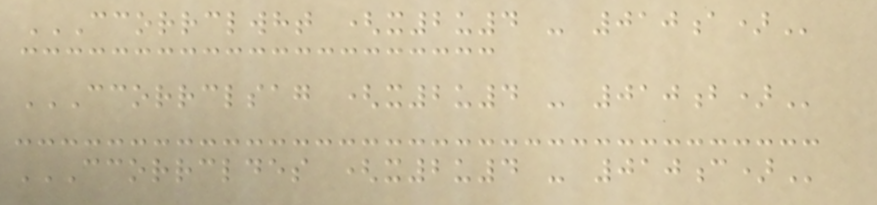CCORRCLWHT (X2U4 - 010A)
CCORRCLSAG (X2U4 - 010B)
CCORRCLDES (X2U4 - 010C)
